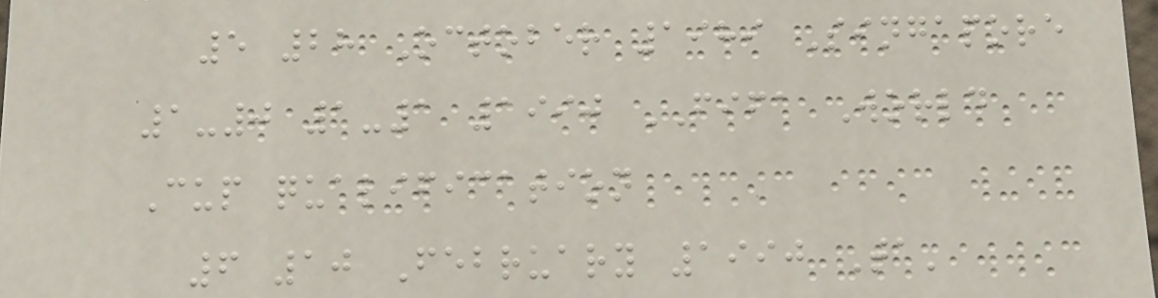5 28 October 1989 Singapore
1-0 1-1 1990 FIFA World
Cup qualification
6 10 February 1990 Ta'
